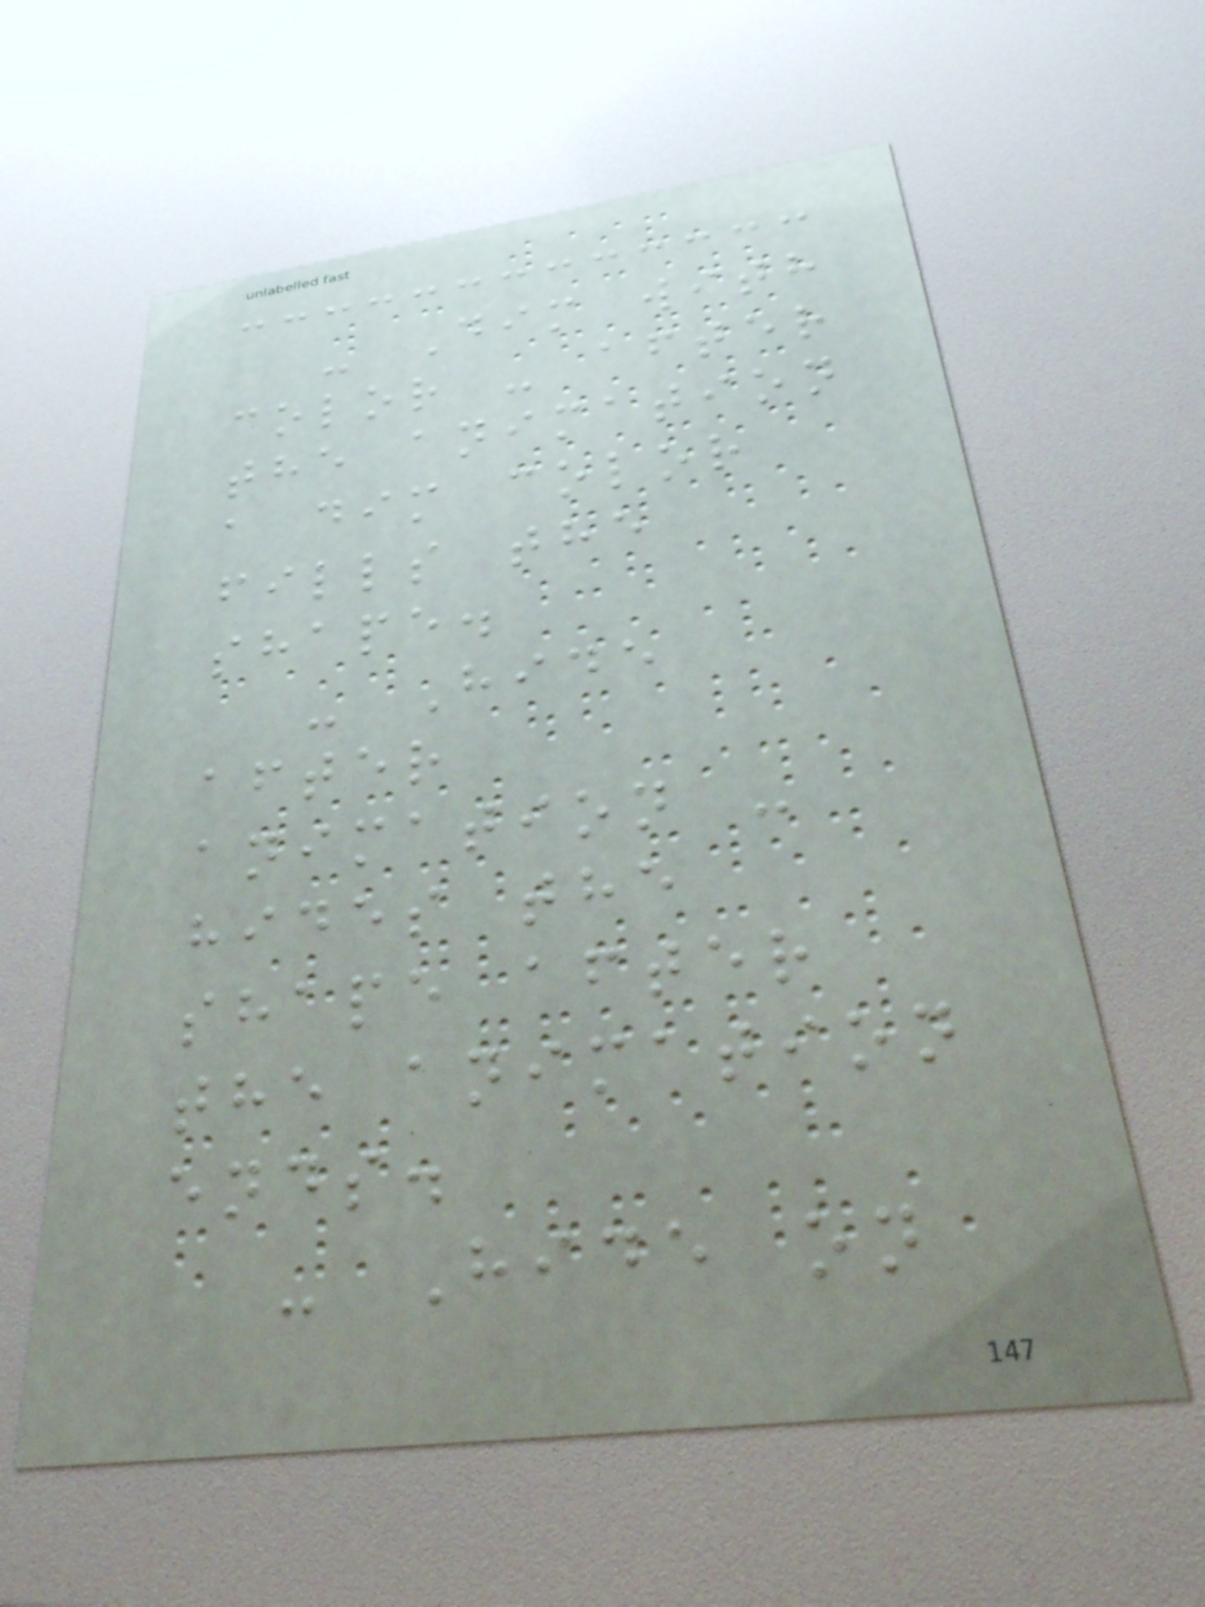- Dim with
color - after
the animation
a dim color
fills the
shape.
- Hide
after
animation -
hides the
shape after
the animation
ends.
- Hide on
